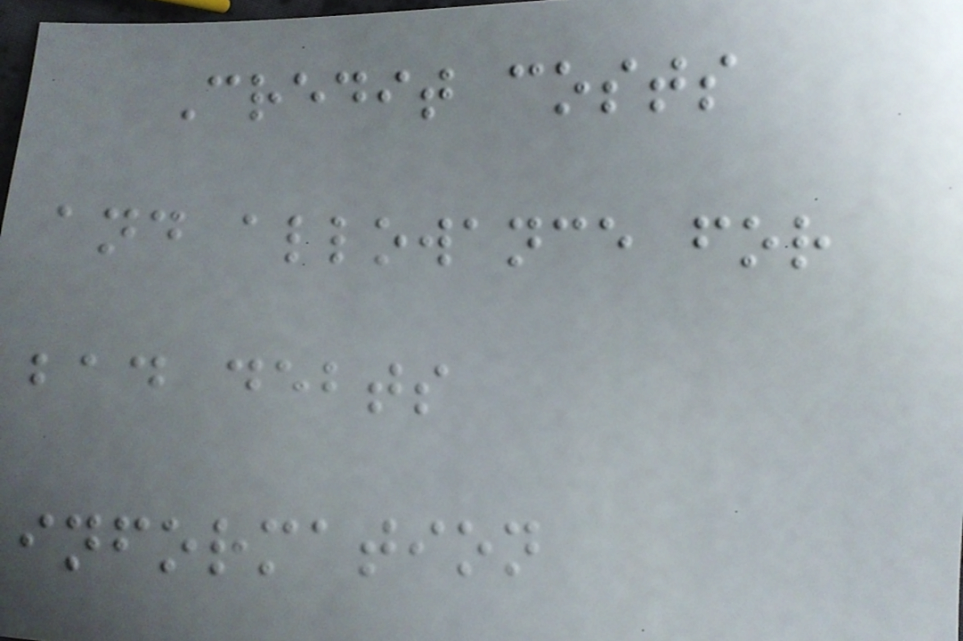Credit costs
and allowance for
bad debts
information
